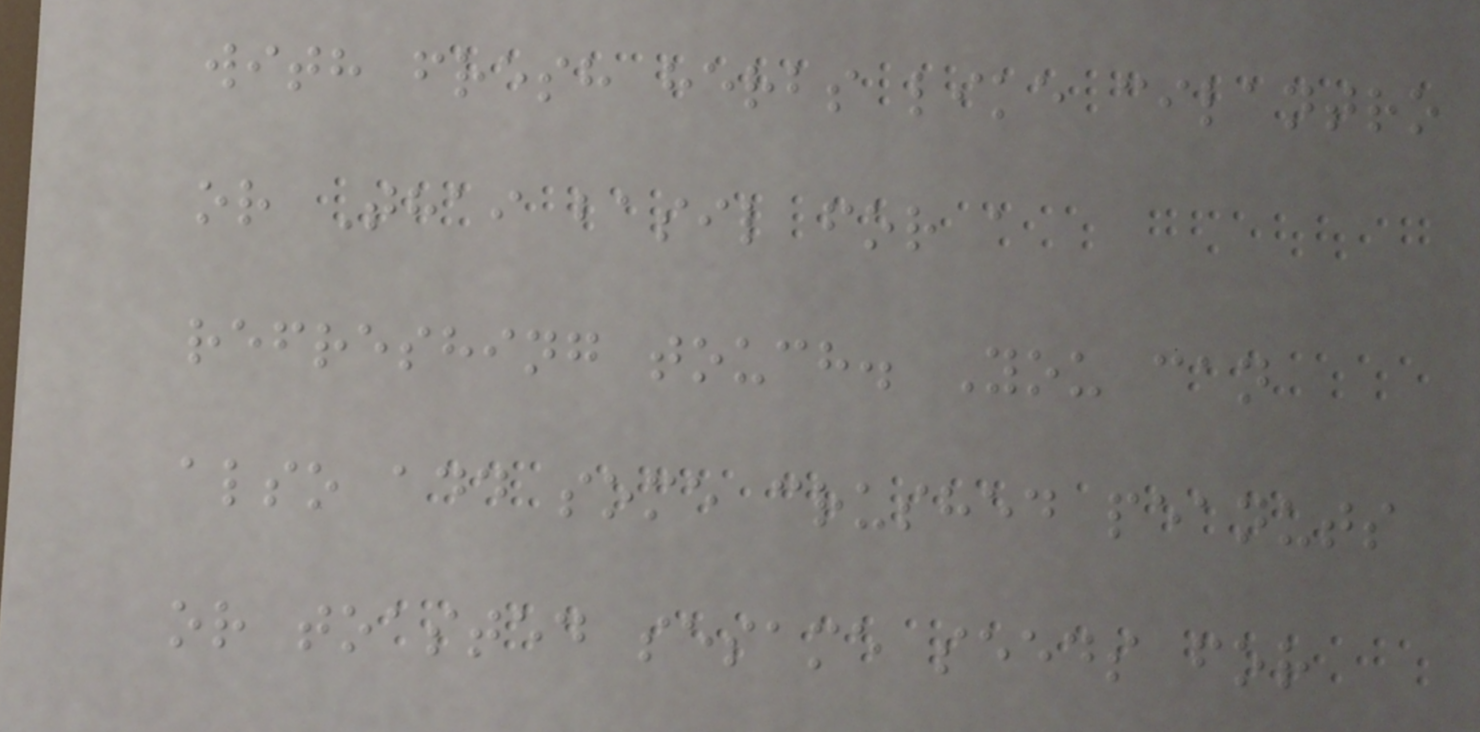with fresh herbs like cilantro
or Thai basil for a
refreshing touch. You can
also add some crushed peanuts
or toasted sesame seeds for
